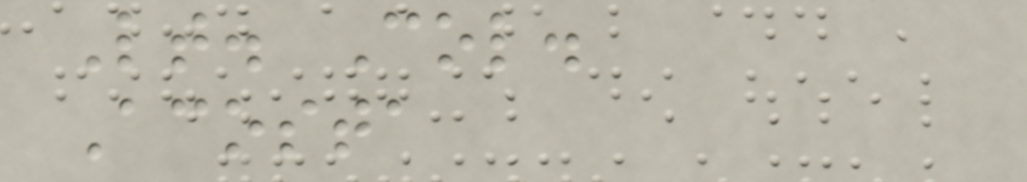Lt. Col.
Acosta
